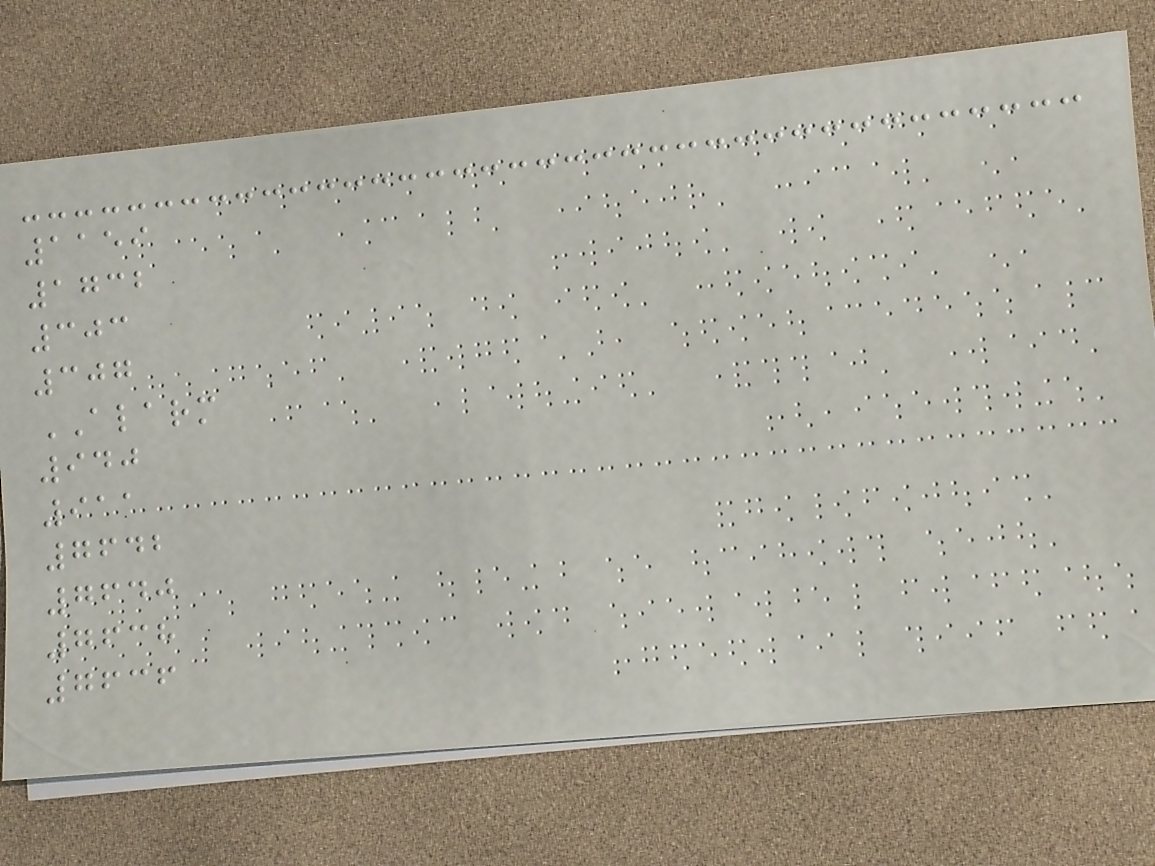1159
1732
303
307
ALARM
940
911
7642
7640
7638
7636
